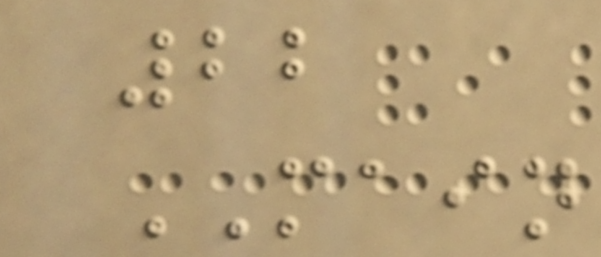22
MAIN
